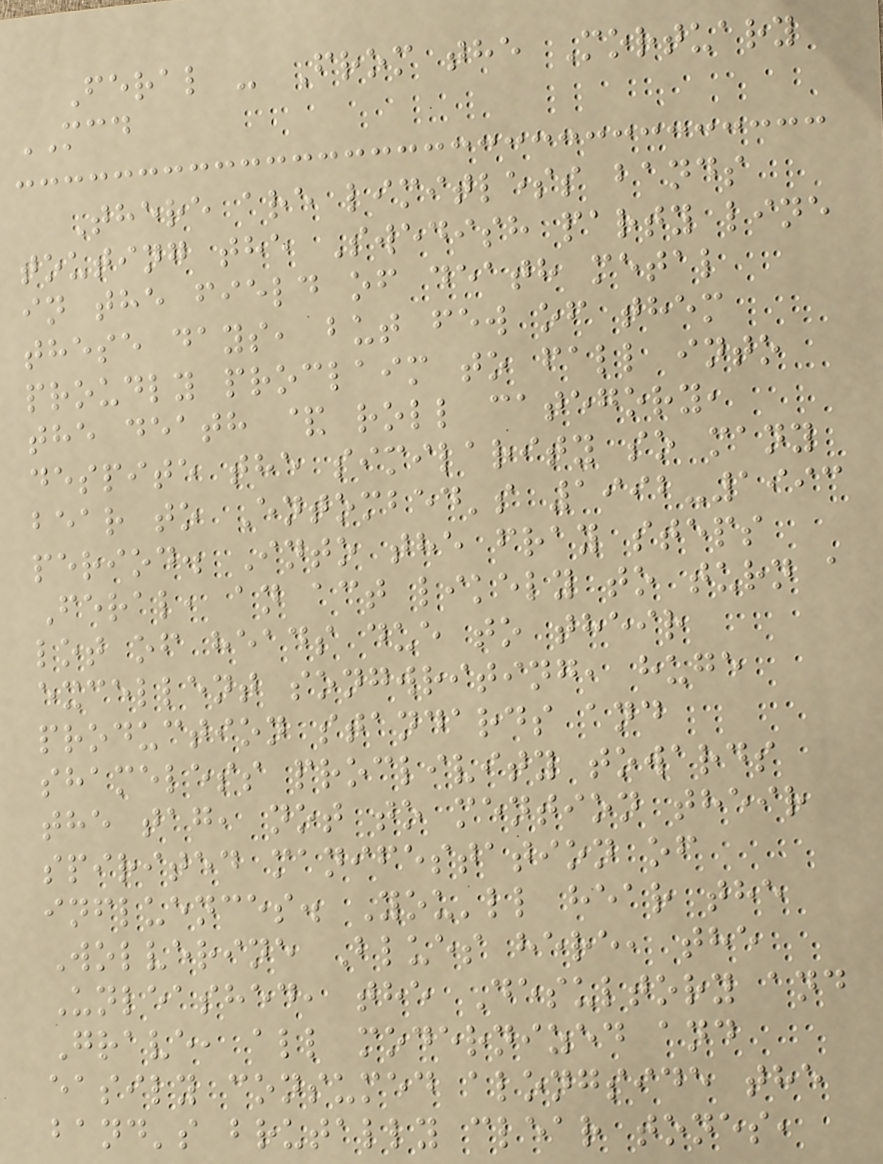Feral - From the Mortuary
MCD
There are limitless bands
touting the Swedish party line
in the field of death metal
these days, but few of them
proudly proclaim to fall into
the death & roll category,
despite the similarity so many
bear to Entombed's 1992-1993
period. Into the fray steps
Feral, an act likely to turn a
lot of heads due to their
excellent songwriting, huge
production standards and
shameless proclivity towards
the tag, not to mention their
spirited manifestation of
influences. You'll hear the
Wolverine Blues here, the
Unleashed, the Desultory and
Grave, all modernized and
easily consumed alongside the
band's brutally clear tones,
